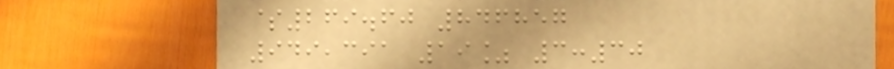$269.60 846857
949,391 19% 3:30
